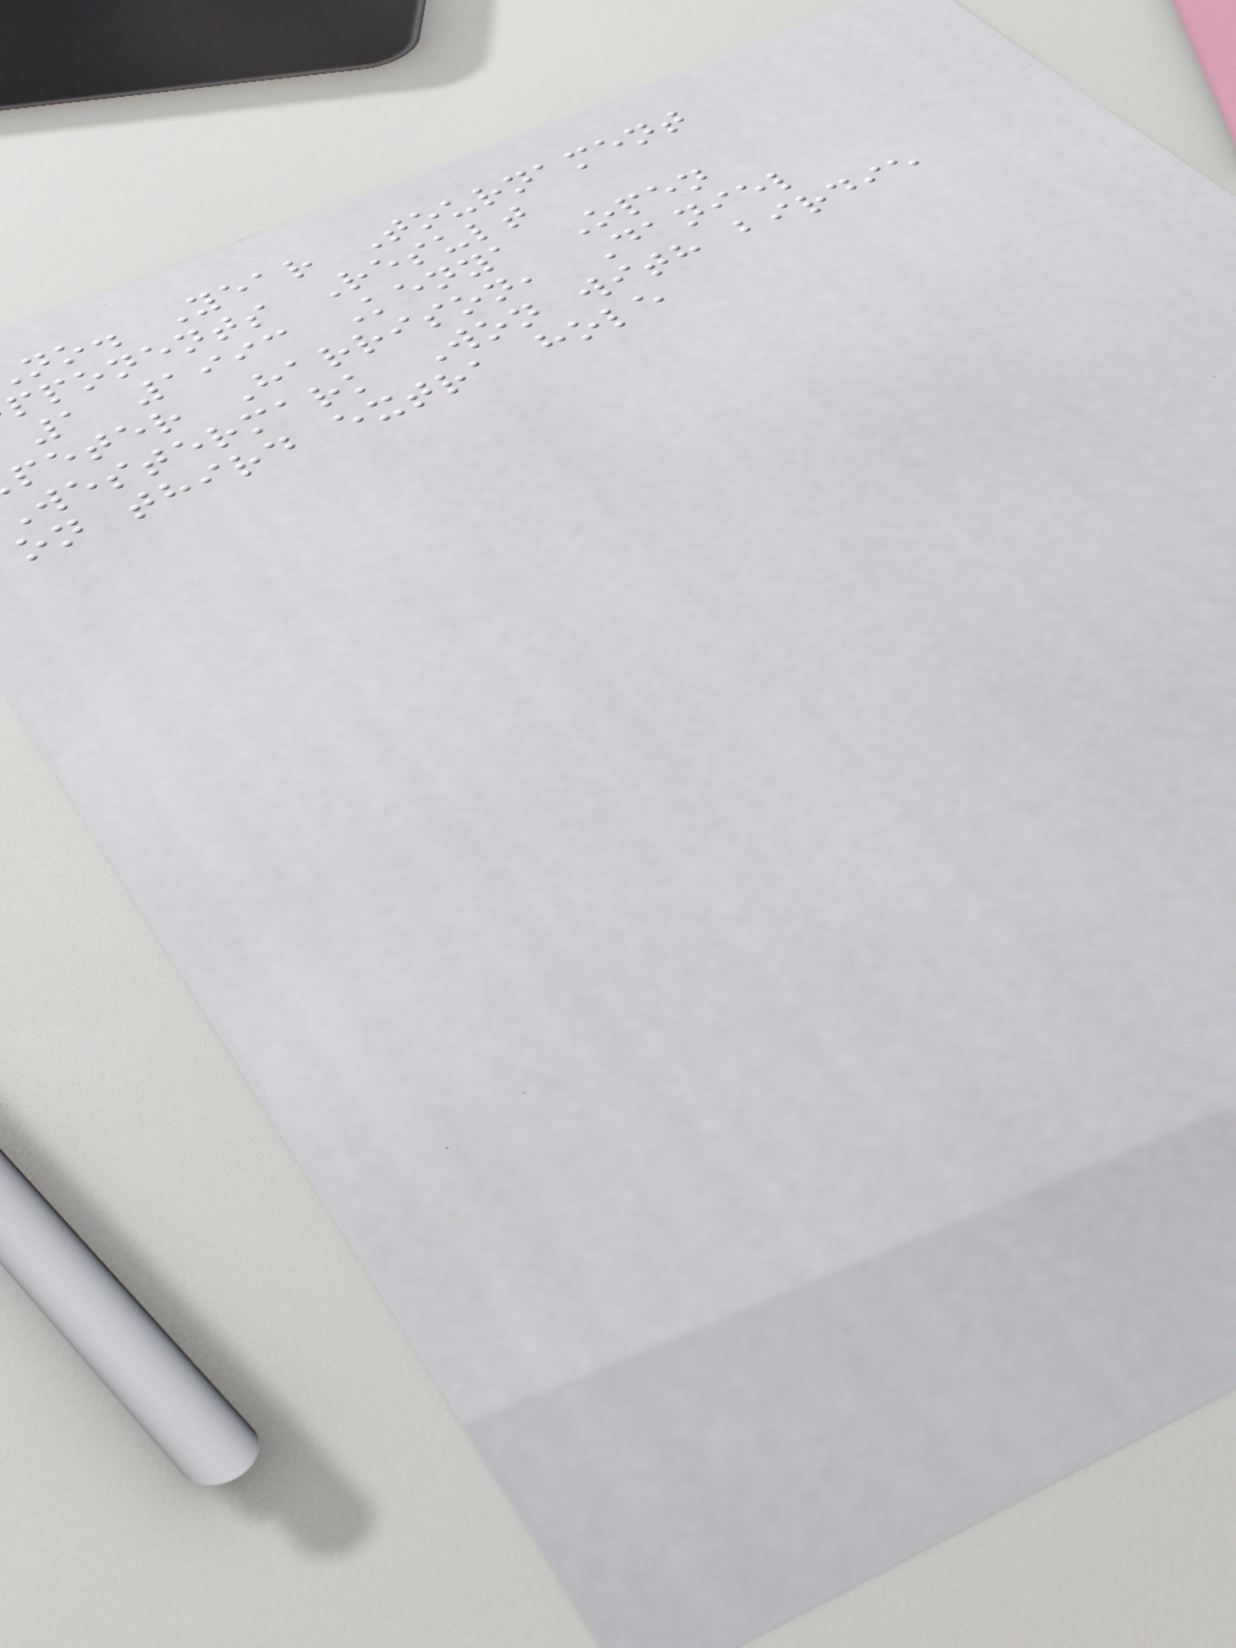no. Year Tournament
pponents Result
1 1993 Kenya Open
peter Harrison, Daniel
westermark Won with birdie
on third extra hole
